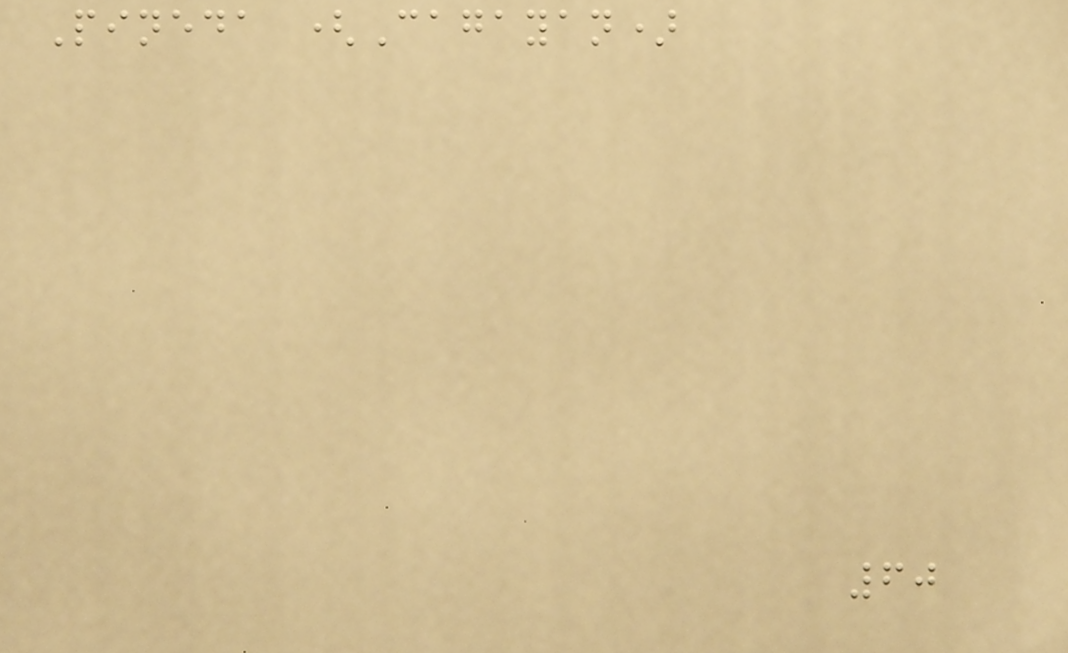Pineda (Cagayan)
60
